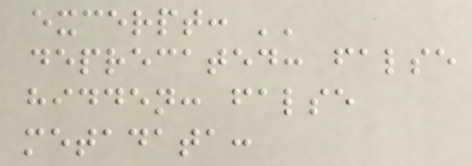excerpt: ''
deprecated: false
hidden: false
metadata:
